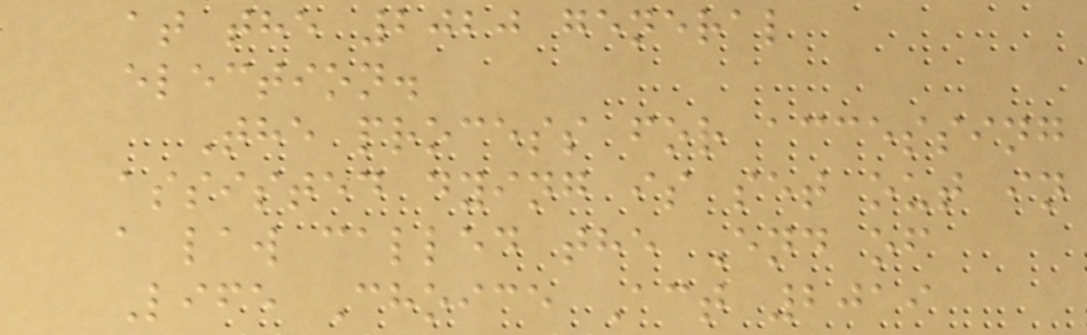at the 2020 general
election.
The process for accessing
assisted dying is set out in
a law called the End of
Life Choice Act 2019
